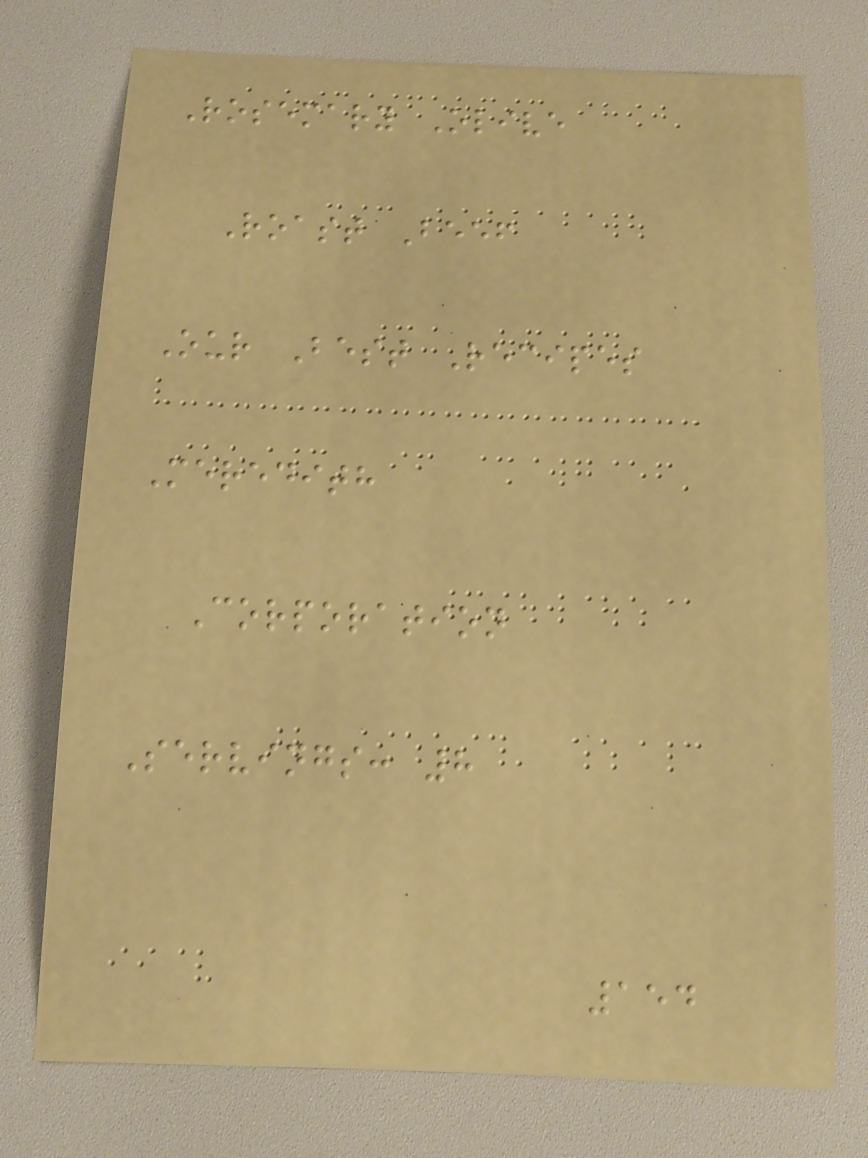Rosemary Olive
Roast Beef
Our Best Recipes
Meredith
Corporation
Servings: 8
154
